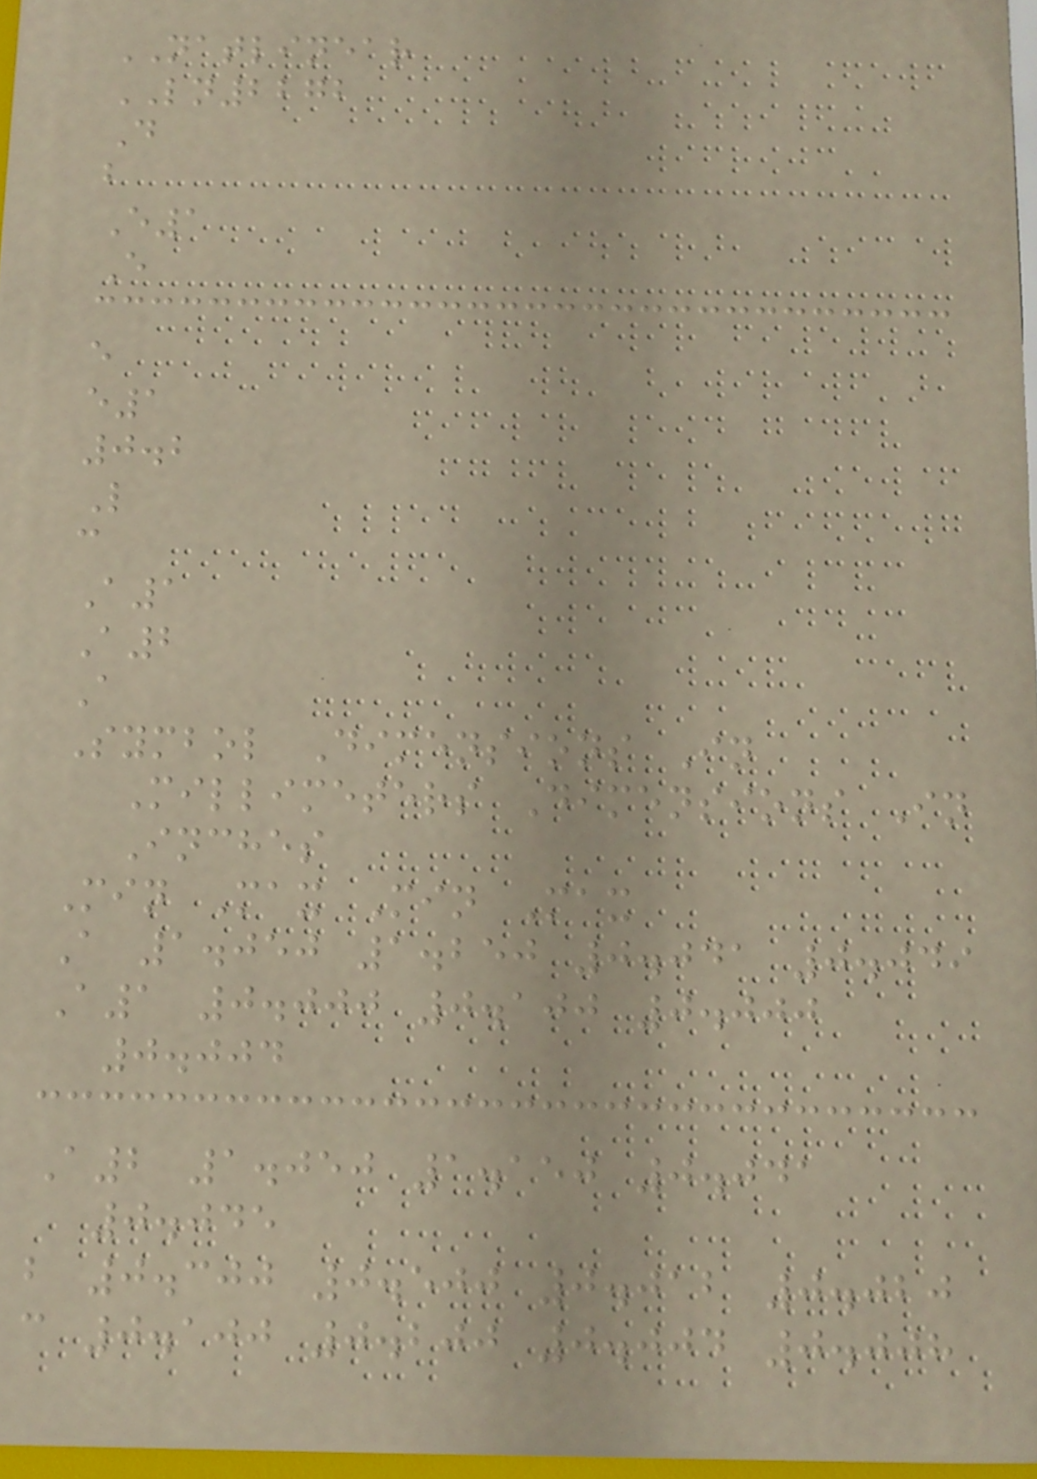NATLINEAR
LN2272
D
b
E1
E
e
e1
0.2
L
c
A1
A2
A
Symbol Dimensions In
Millimeters Dimensions In
Inches
Min Max Min Max
A 1.050 1.250 0.041 0.049
A1 0.000 0.100 0.000
0.004
A2 1.050 1.150 0.041
0.045
b 0.300 0.500 0.012 0.020
c 0.100 0.200 0.004 0.008
